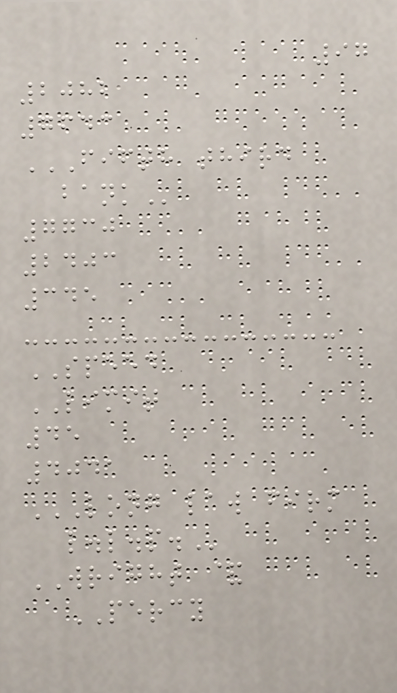97
2082
7643
FIFTH THIRD
BANK
7730
2403
345
SPEED
LIMIT
45
4041
LONG LAW FIRM
L.L.P.
WRIGHT &
PERCY
